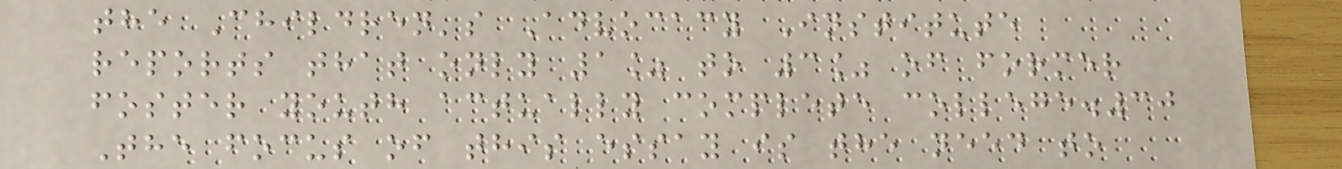the Children's Advocacy Institute
reports that only 1% to 3% of former
foster youth actually complete college.30
The focus of this essay is the need to
